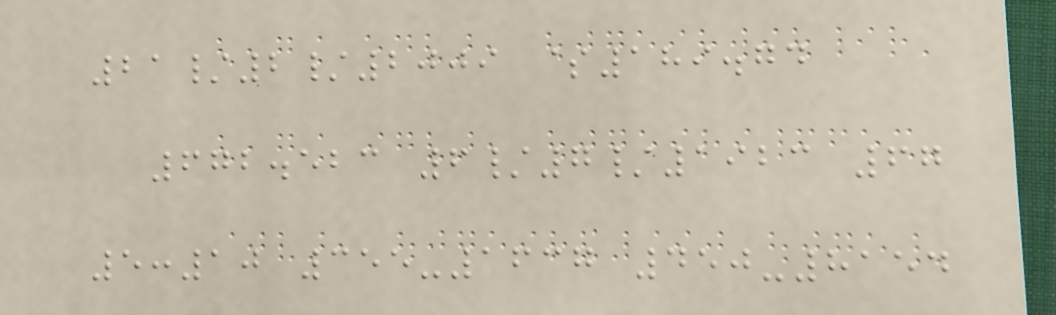21/2/2009 $189.74
672.523 6/7/1923 67
5:10 355-1637 450-8154
